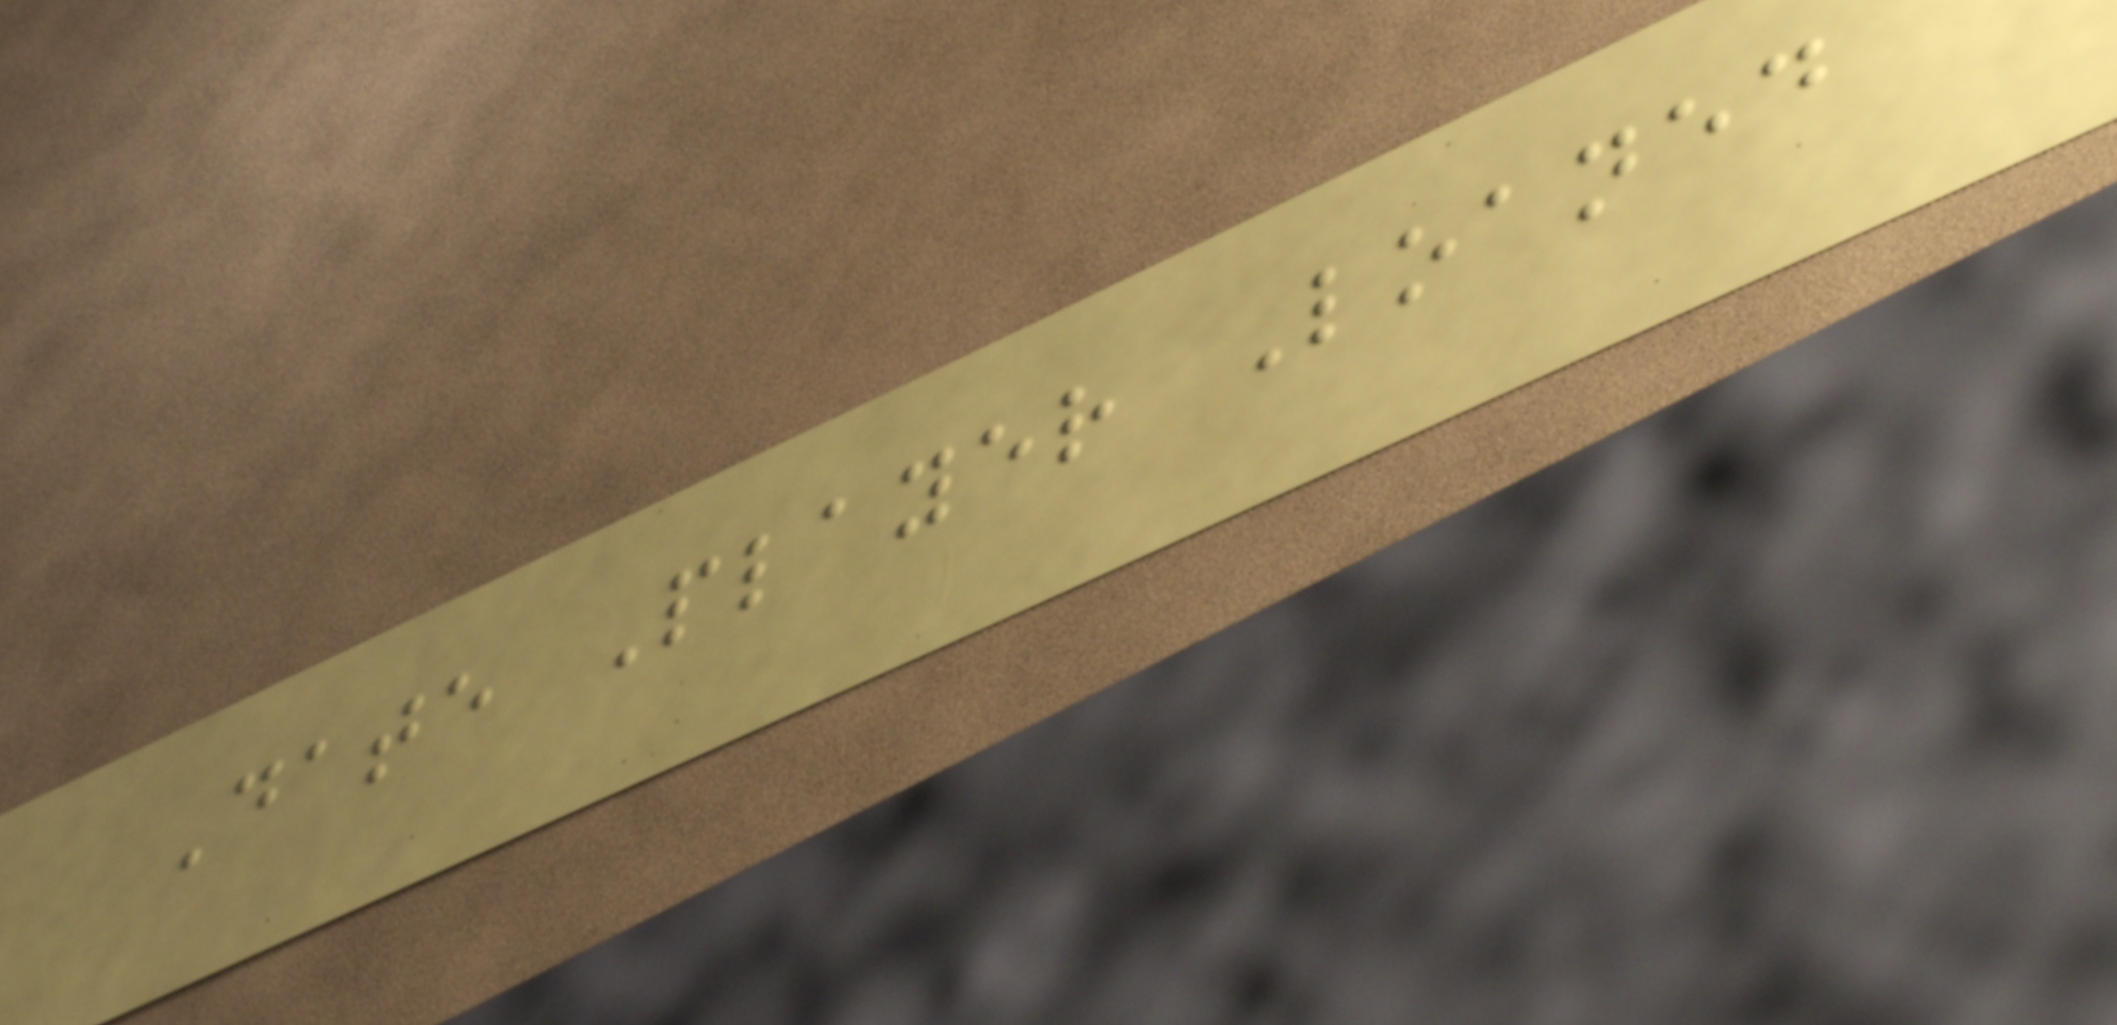Date Player Loaned
